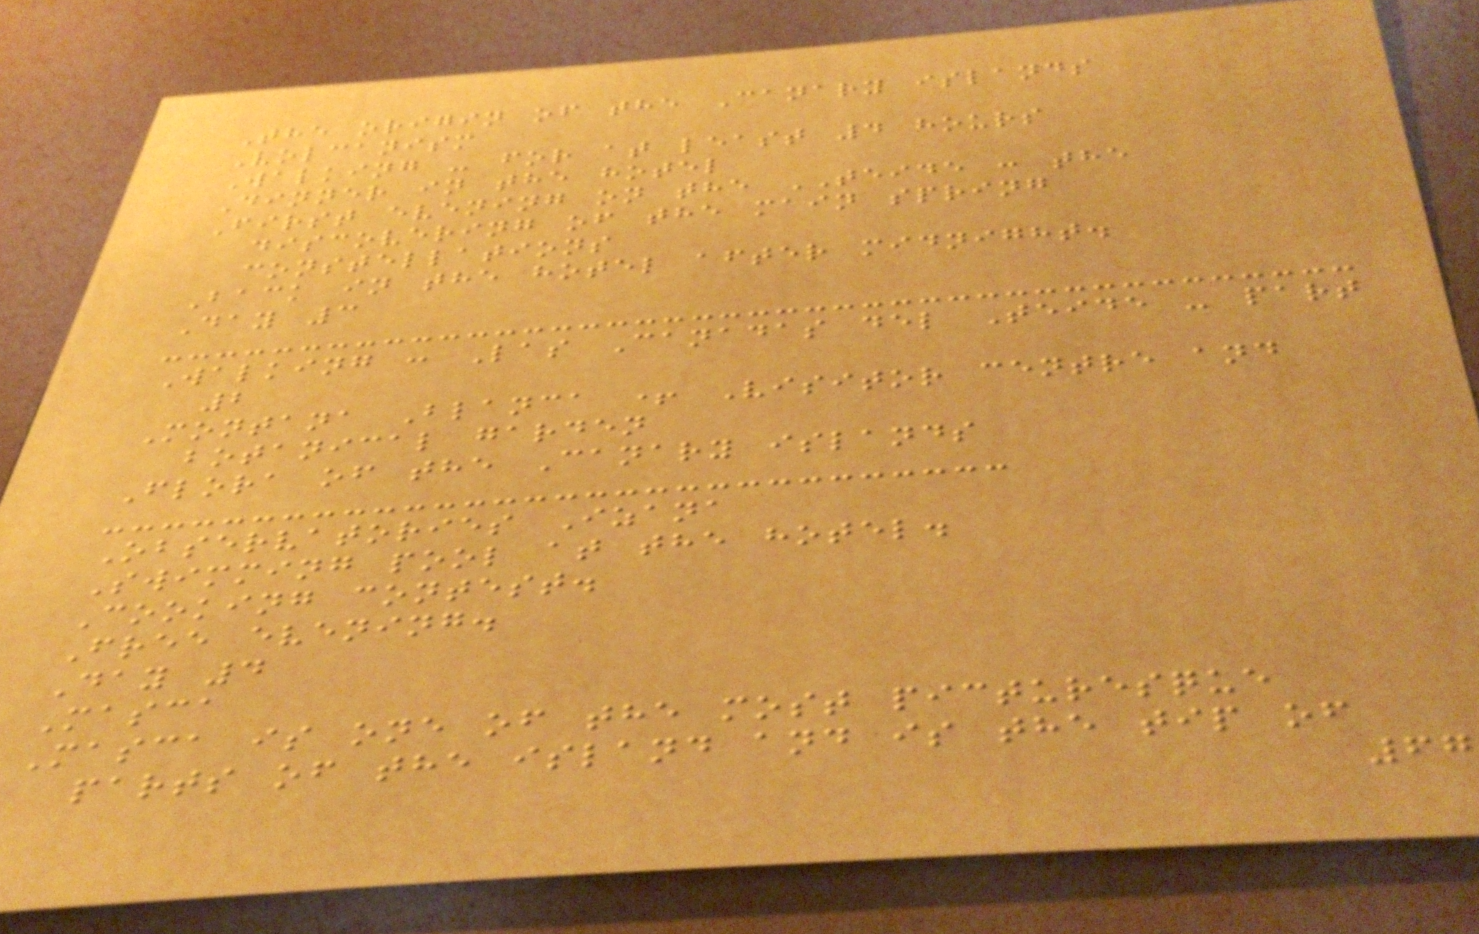The origin of the Canary islands
Volcanism
Walking - for at least 4 hours
Dinner in the hotel
First evening on the TEIDE : the
discovering of the main spring
constellations
Back in the hotel after midnight.
Day 3
Walking : Las Canadas del Teide - part
2
Montana Blanca + Visitor centre and
botanical garden
Flora of the Canary islands
Observatories Izana
Swimming pool at the hotel.
Cooking contest.
Free evening.
Day 4
Masca
Masca is one of the most picturesque
parts of the island and is the tip of
67
